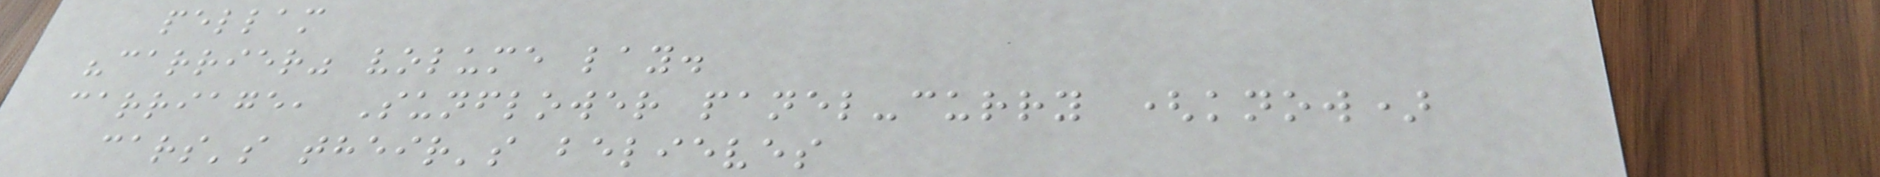pellam
"carrier" volume lay.
carriage, Sunflower panel-curry (know)
cars's their's believes
